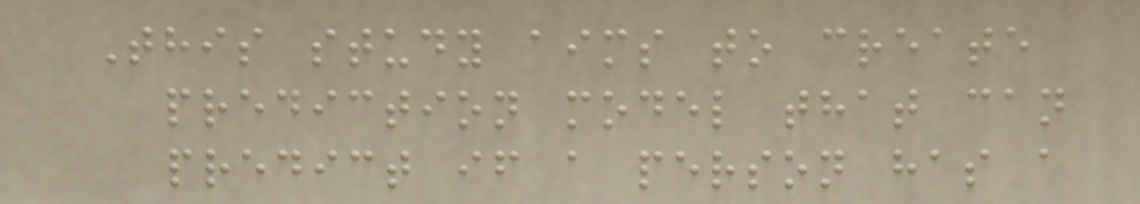This study aims to create
prediction model that can
predict if a person has a
